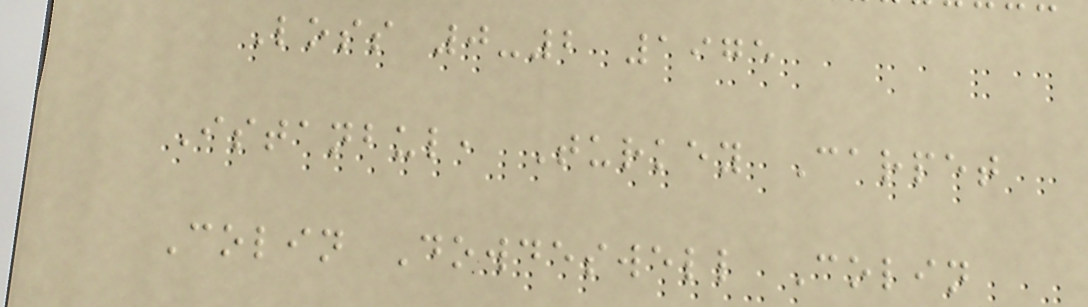Loss 0-2 1975
Istanbul, Turkey Carpet
Colin Dowdeswell Colin
